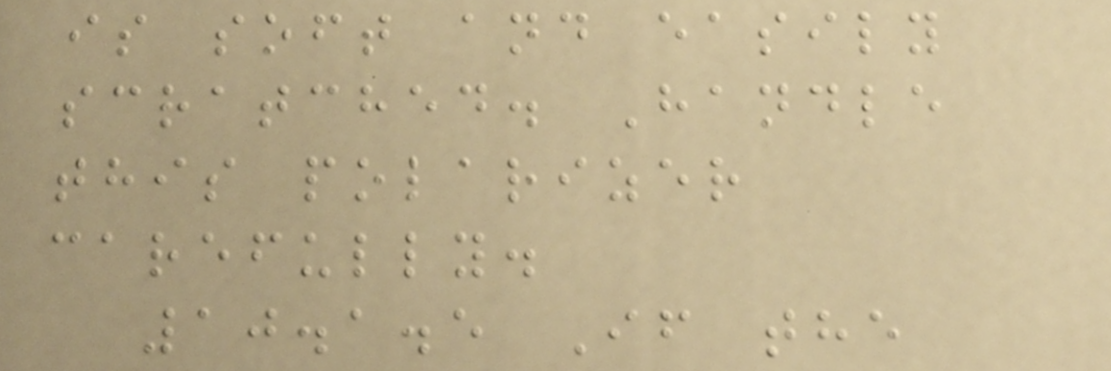is soft and easily
scratched. Handle
this polarizer
carefully.
10.1.5 If the
